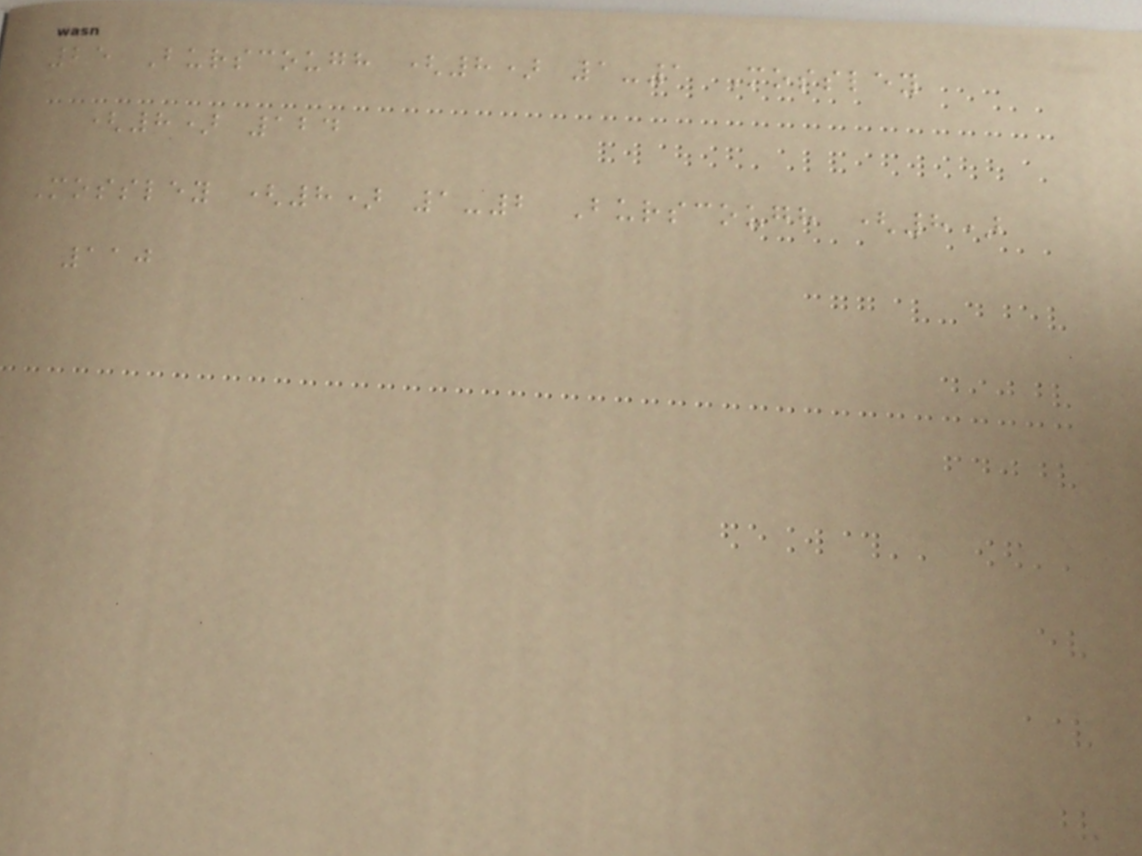25 Burscough (8) 1-1 Mossley
(8) 124
Mossley (8) 1-2 Burscough (8)
110
